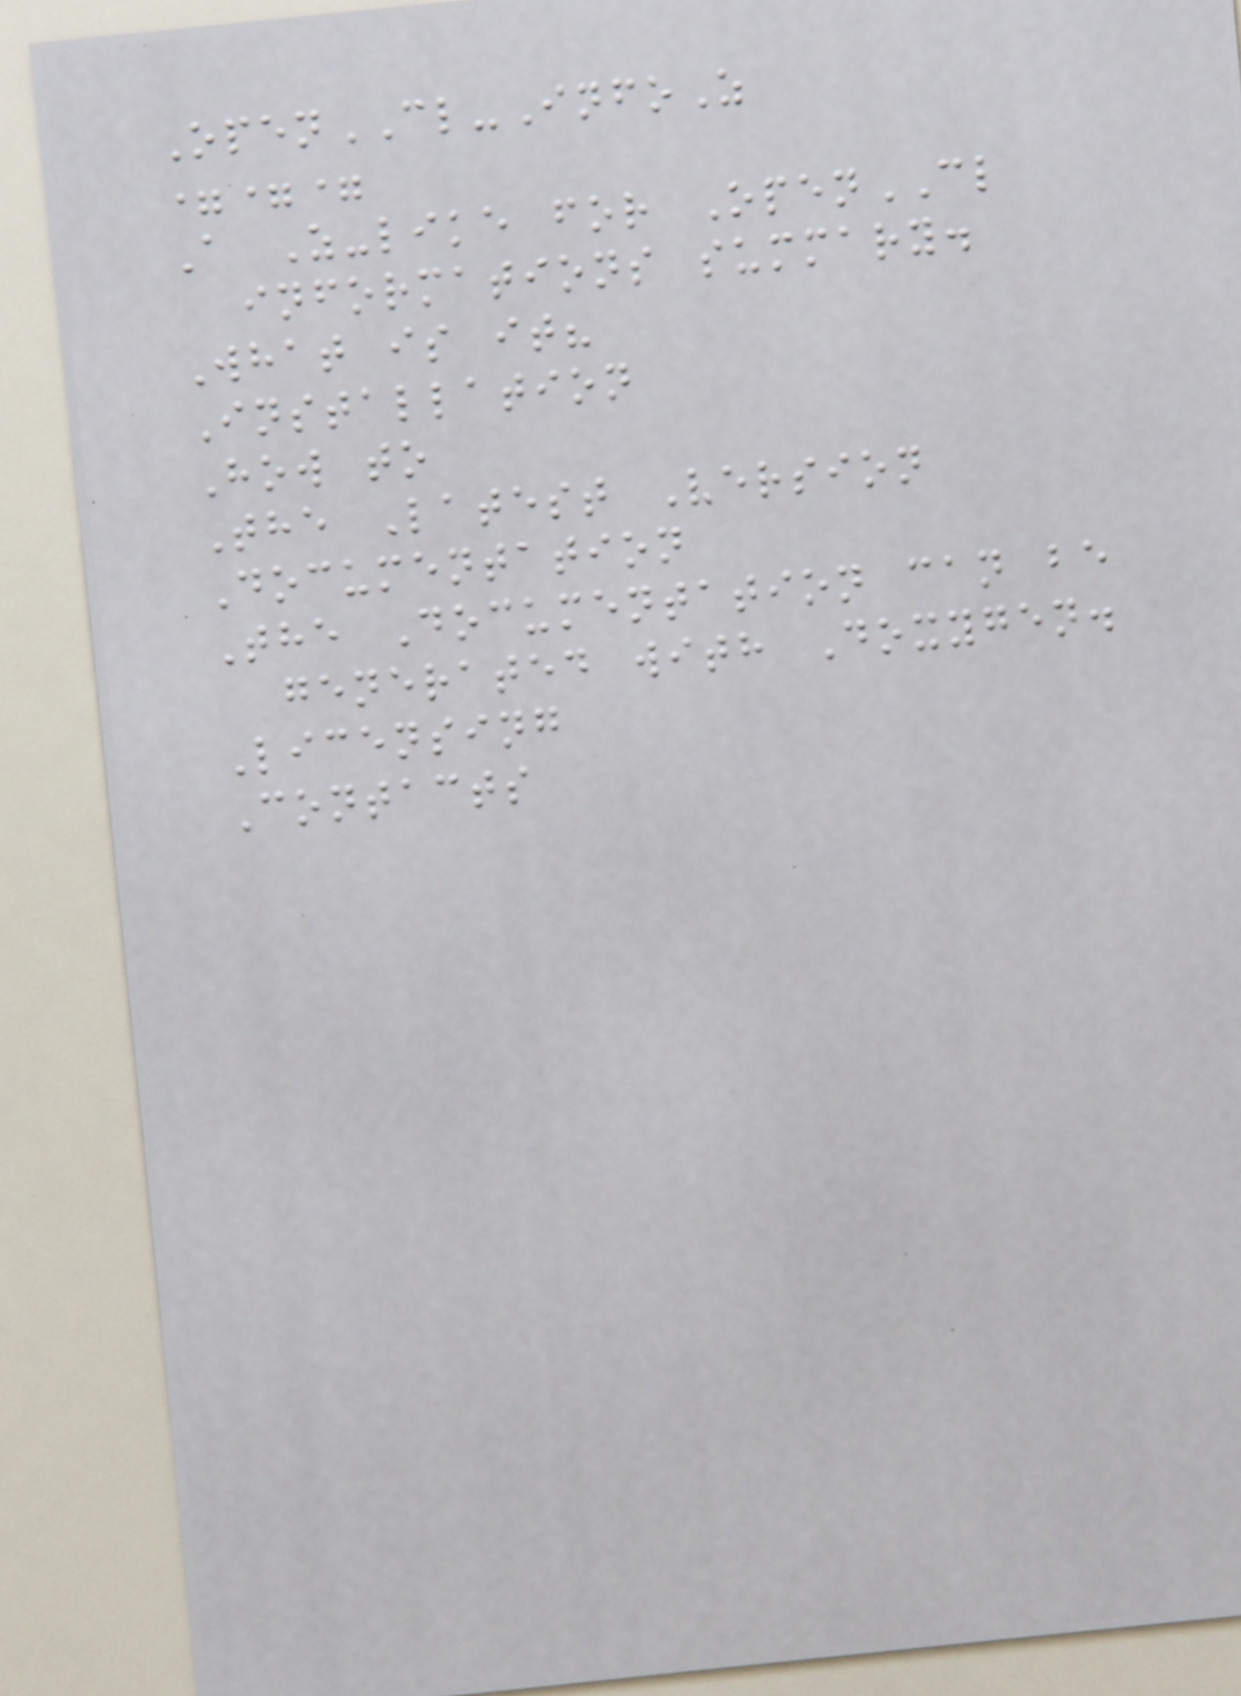OpenCL-InfoZ
===
A Z-like for OpenCL
informations summary.
What is it?
Installation
How to
The Latest Version
Documentation
The Documentation can be
generated with Doxygen.
Licensing
Contacts
